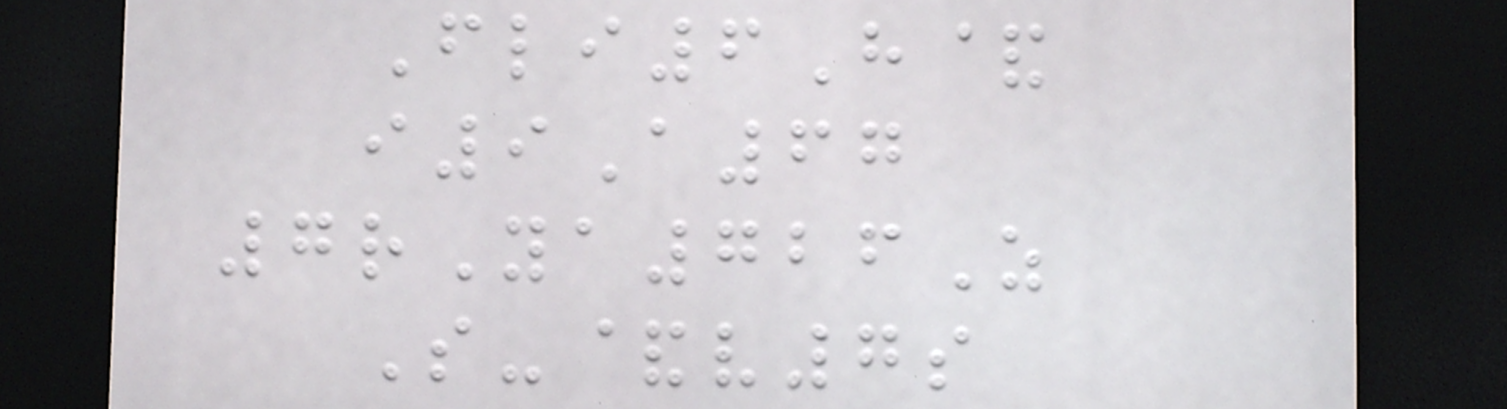Fli6H&
i9A67
7rYa726Z
S-&v7s
